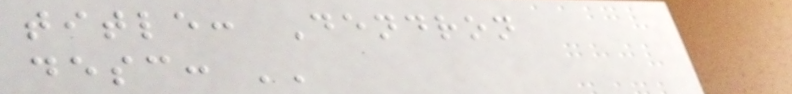title: Dendron
desc: ''
